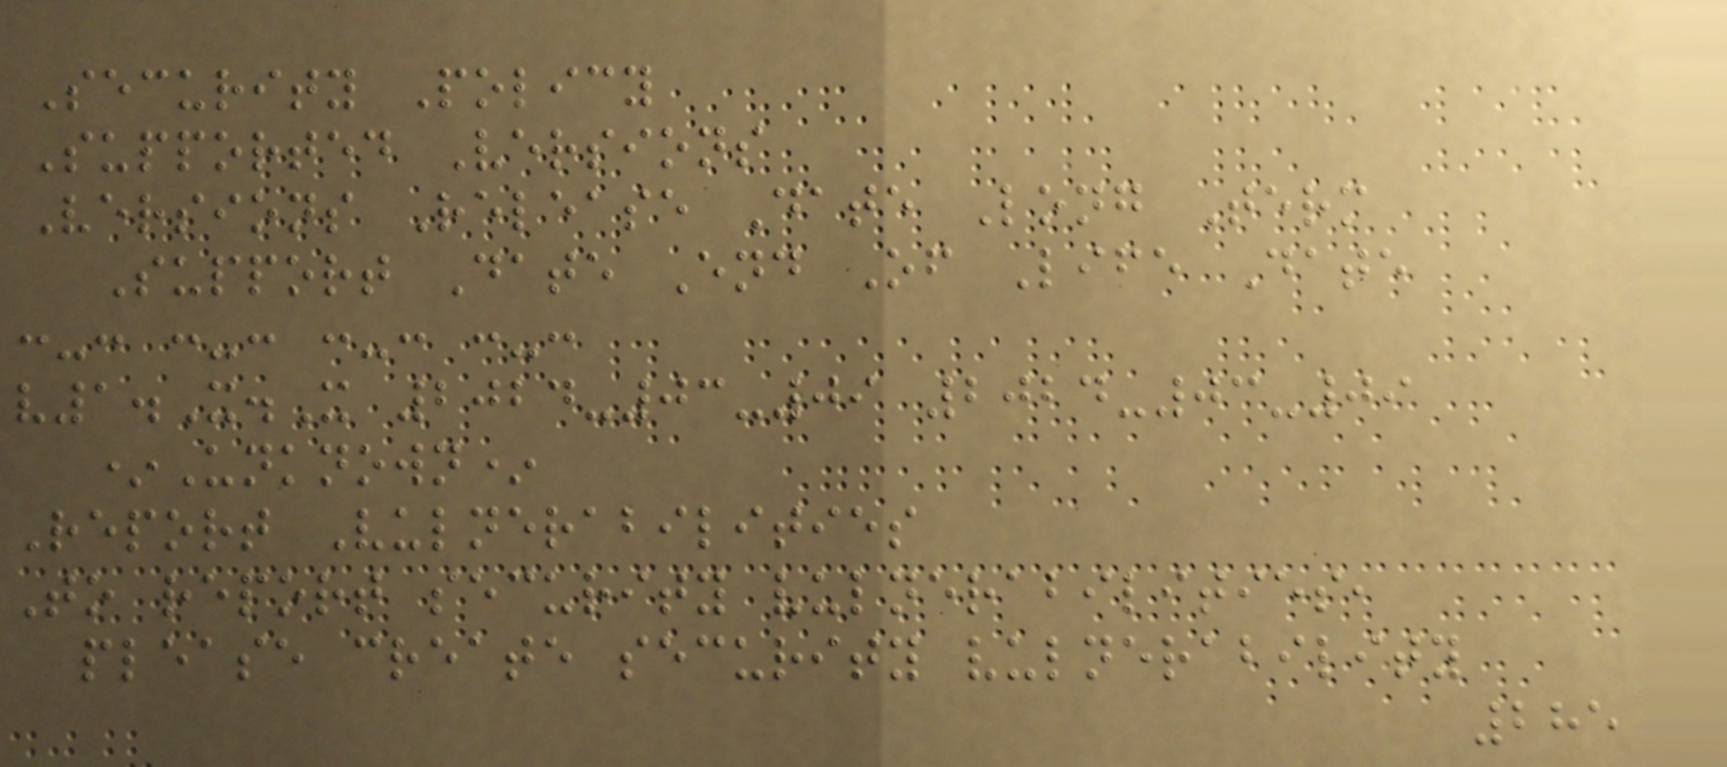Security Policy
Supported Versions
Versions Release Date Long Term
Support Date End Of Life Date
:-: :-: :-: :-:
v1.X.X 2024-03-09 2024-03-09
*Unknown*
Report Vulnerabilities
To report security vulnerabilities,
please create security vulnerability
285
